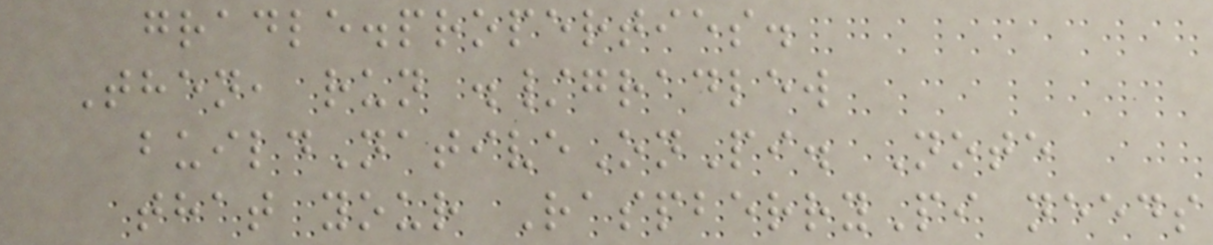gradle.properties.
Then, run ./gradlew
buildNativeOnPi. Note
that your RaspberryPi needs
